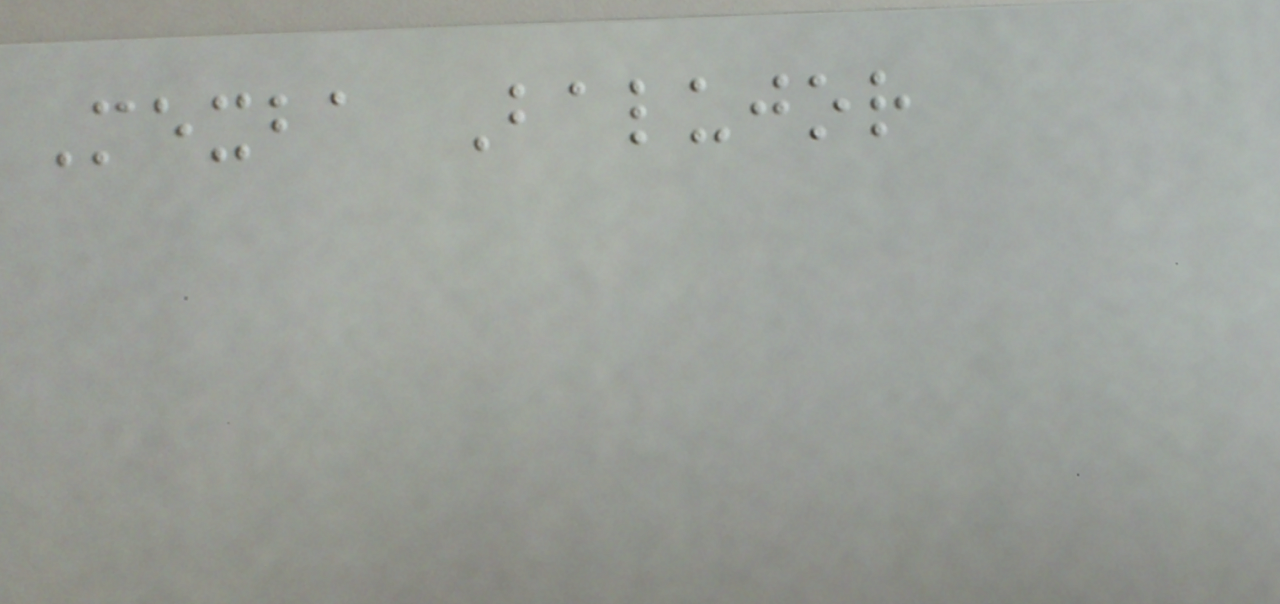Mexba Balujor
